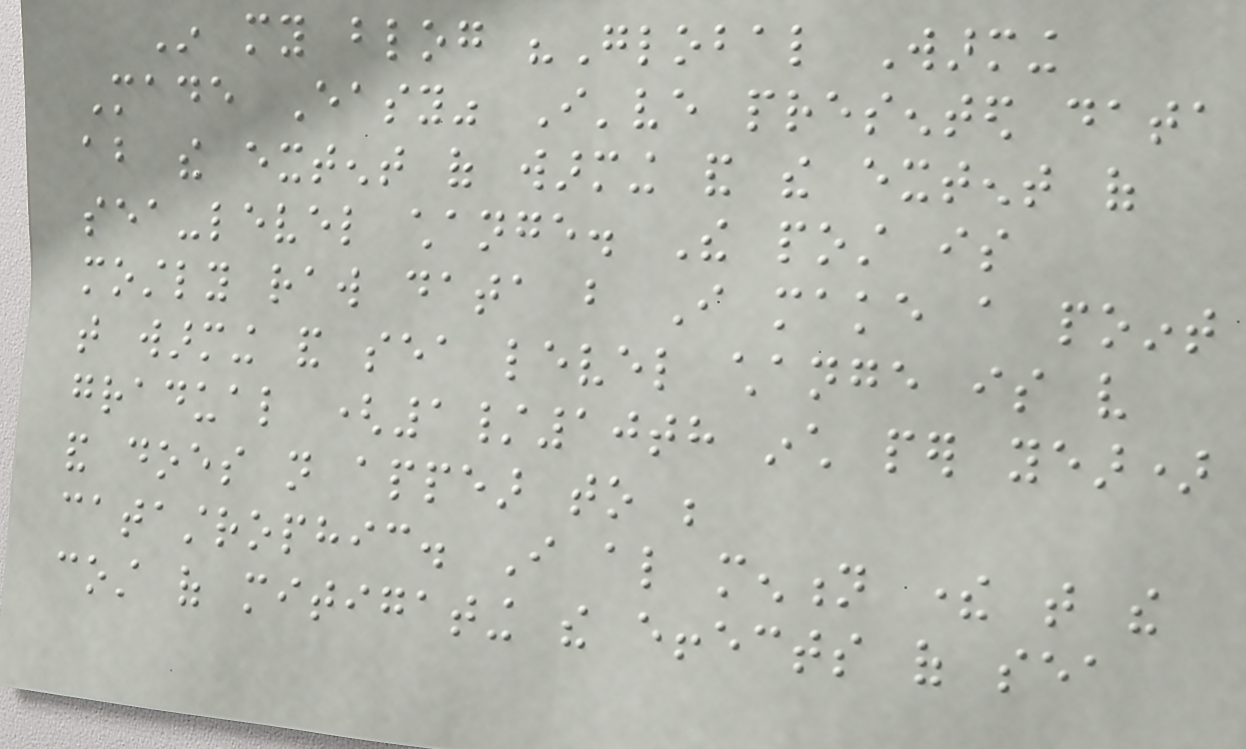In my blog "Global Warming
Made Easy" I've presented data
about the extent of warming and the extent of
sea-level change. The post is
mostly raw data but I make a point
that warming and sea level change is very
gradual (1/10th inch per year)
and does not appear to be
catastrophic. I also mention there that the
cost of mitigating the effects of sea
